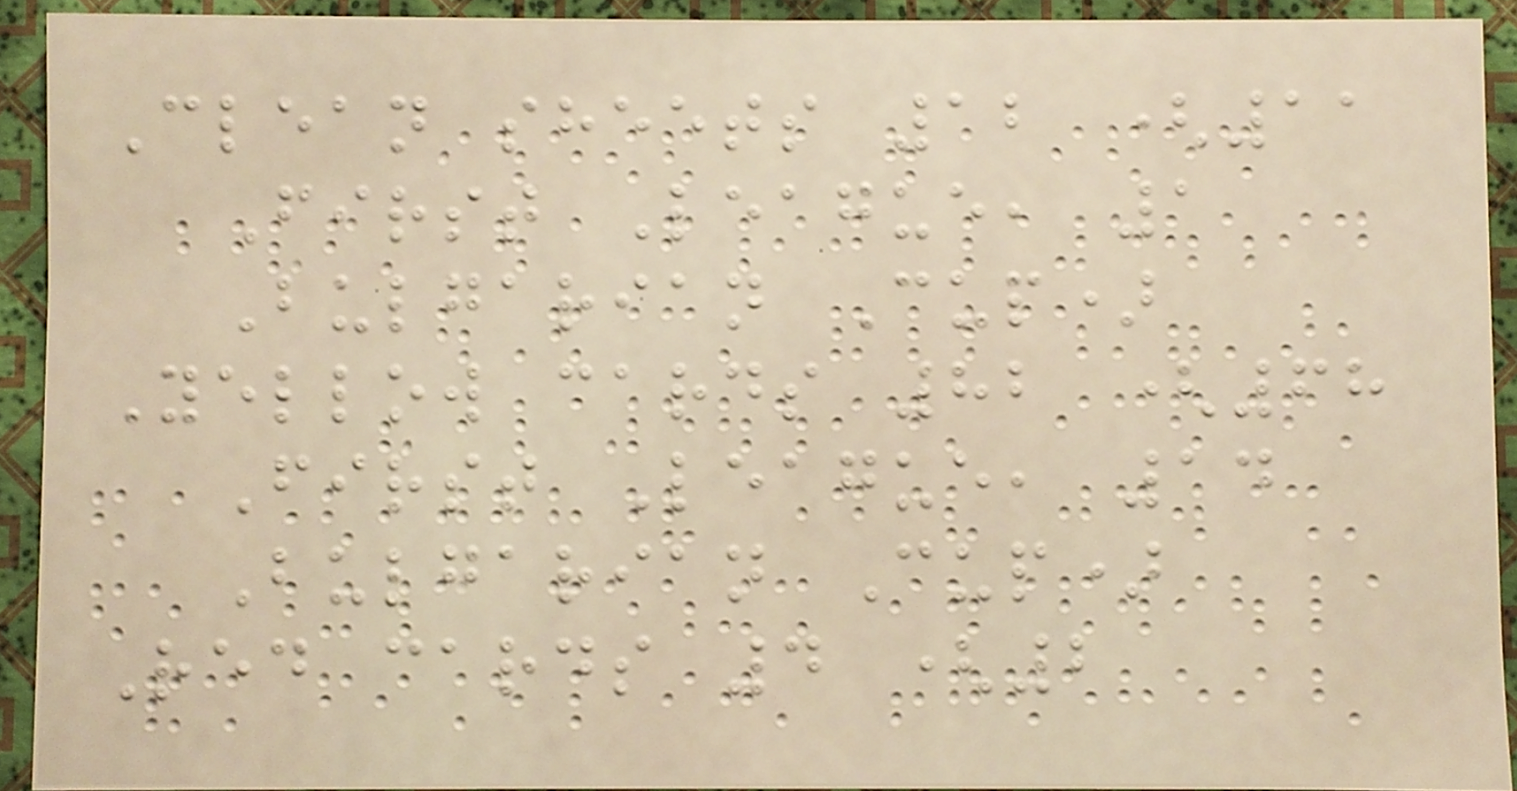Clean sheets 12 (11
First League, 1
Bulgarian Cup)
Yellow cards 82 (68
First League, 14
Bulgarian Cup)
Red cards 4 (2
